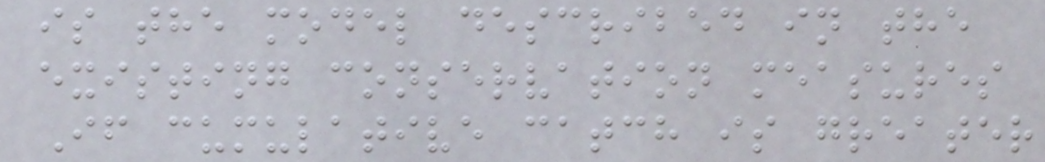is the model described in the
existing conservation measures
If cumulative catch is greater
